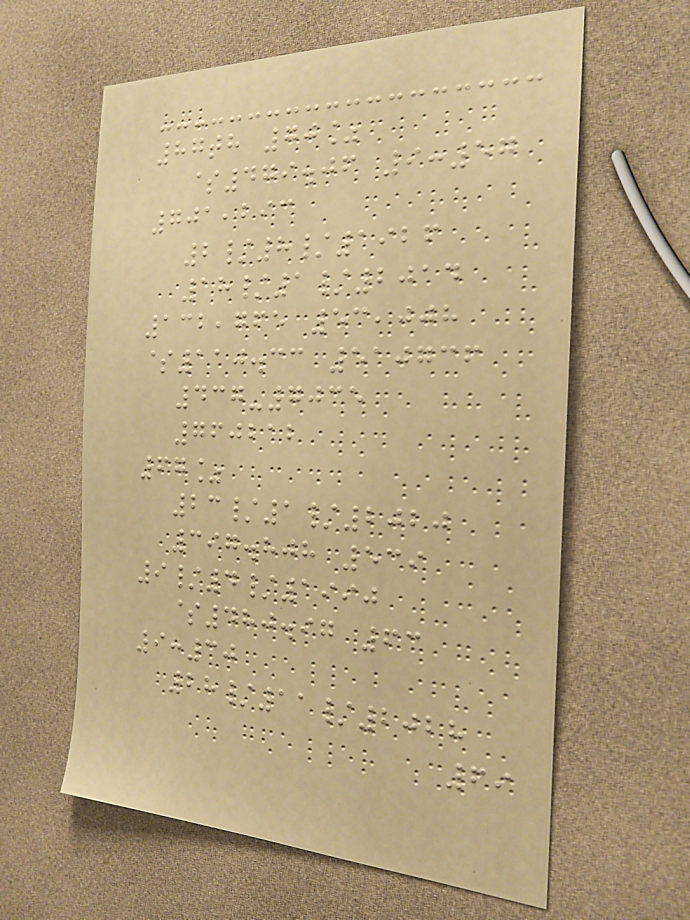87th 70%
$479.06 9:57
701,293
2/8/1926
18/1/2014
132,765 53,008
$110.33 510736
437-7035
760212
67%
23/1/2020
397.808 539
9/4/1990
$480.97 63
9:30
28/11/2028
69
